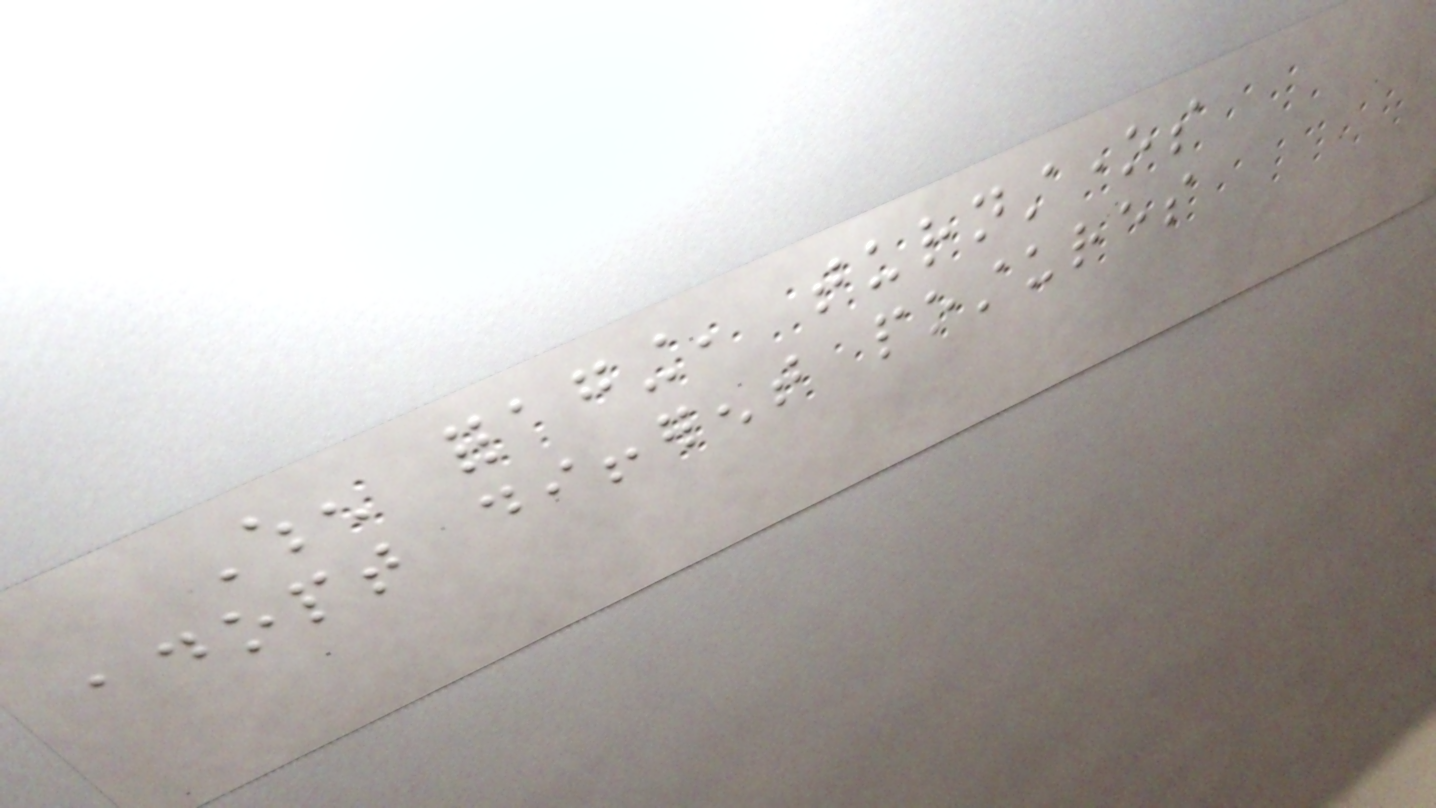When foraging, turnstones
adopt different postures
